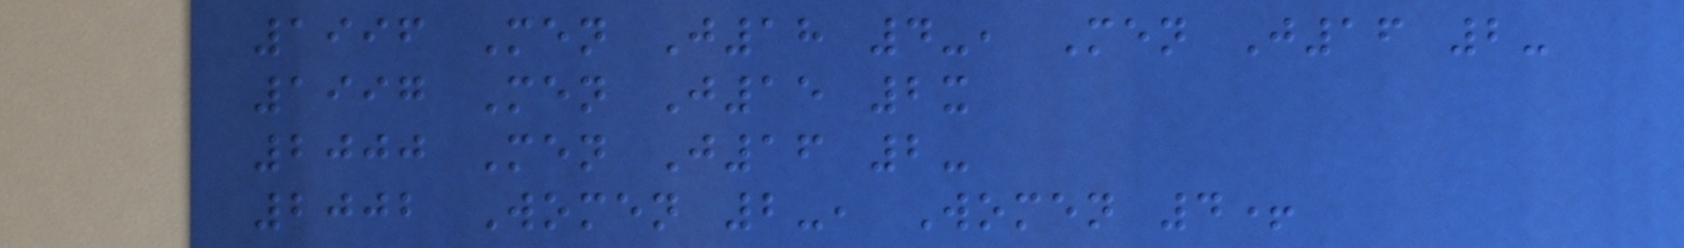1996 Men J18 4-, Men J16 2-
1997 Men J15 2x
2000 Men J16 2-
2002 Women 2-, Women 4+
